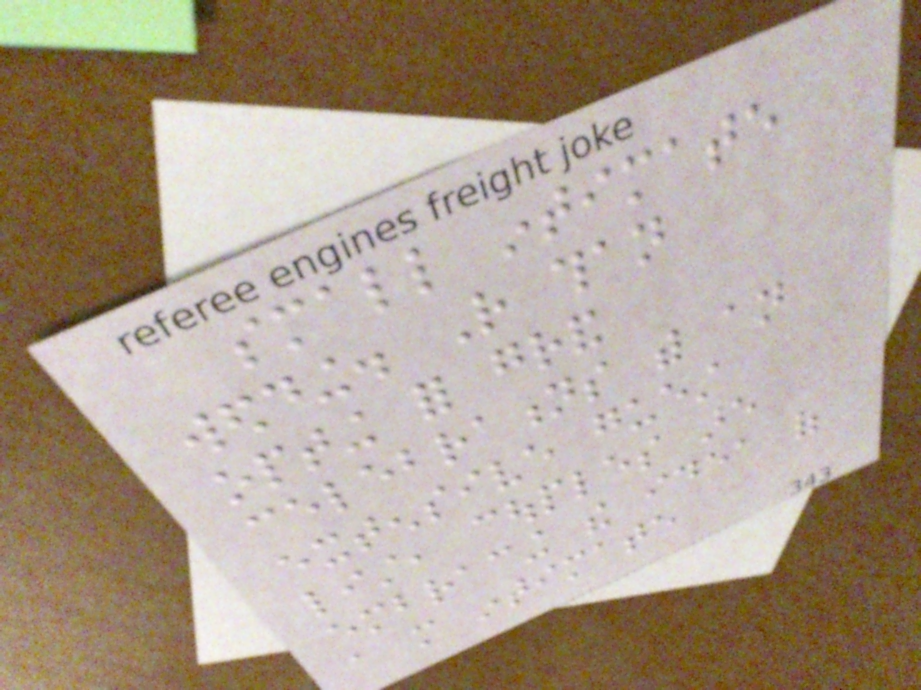small intimate
wedding. Rather than
opting for grand
celebrations with an
extensive guest
list, couples are
embracing the idea of
a more intimate
